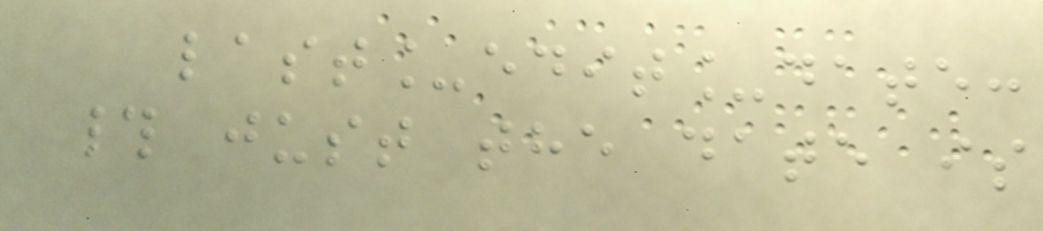last_edit_date:
# just the date is
